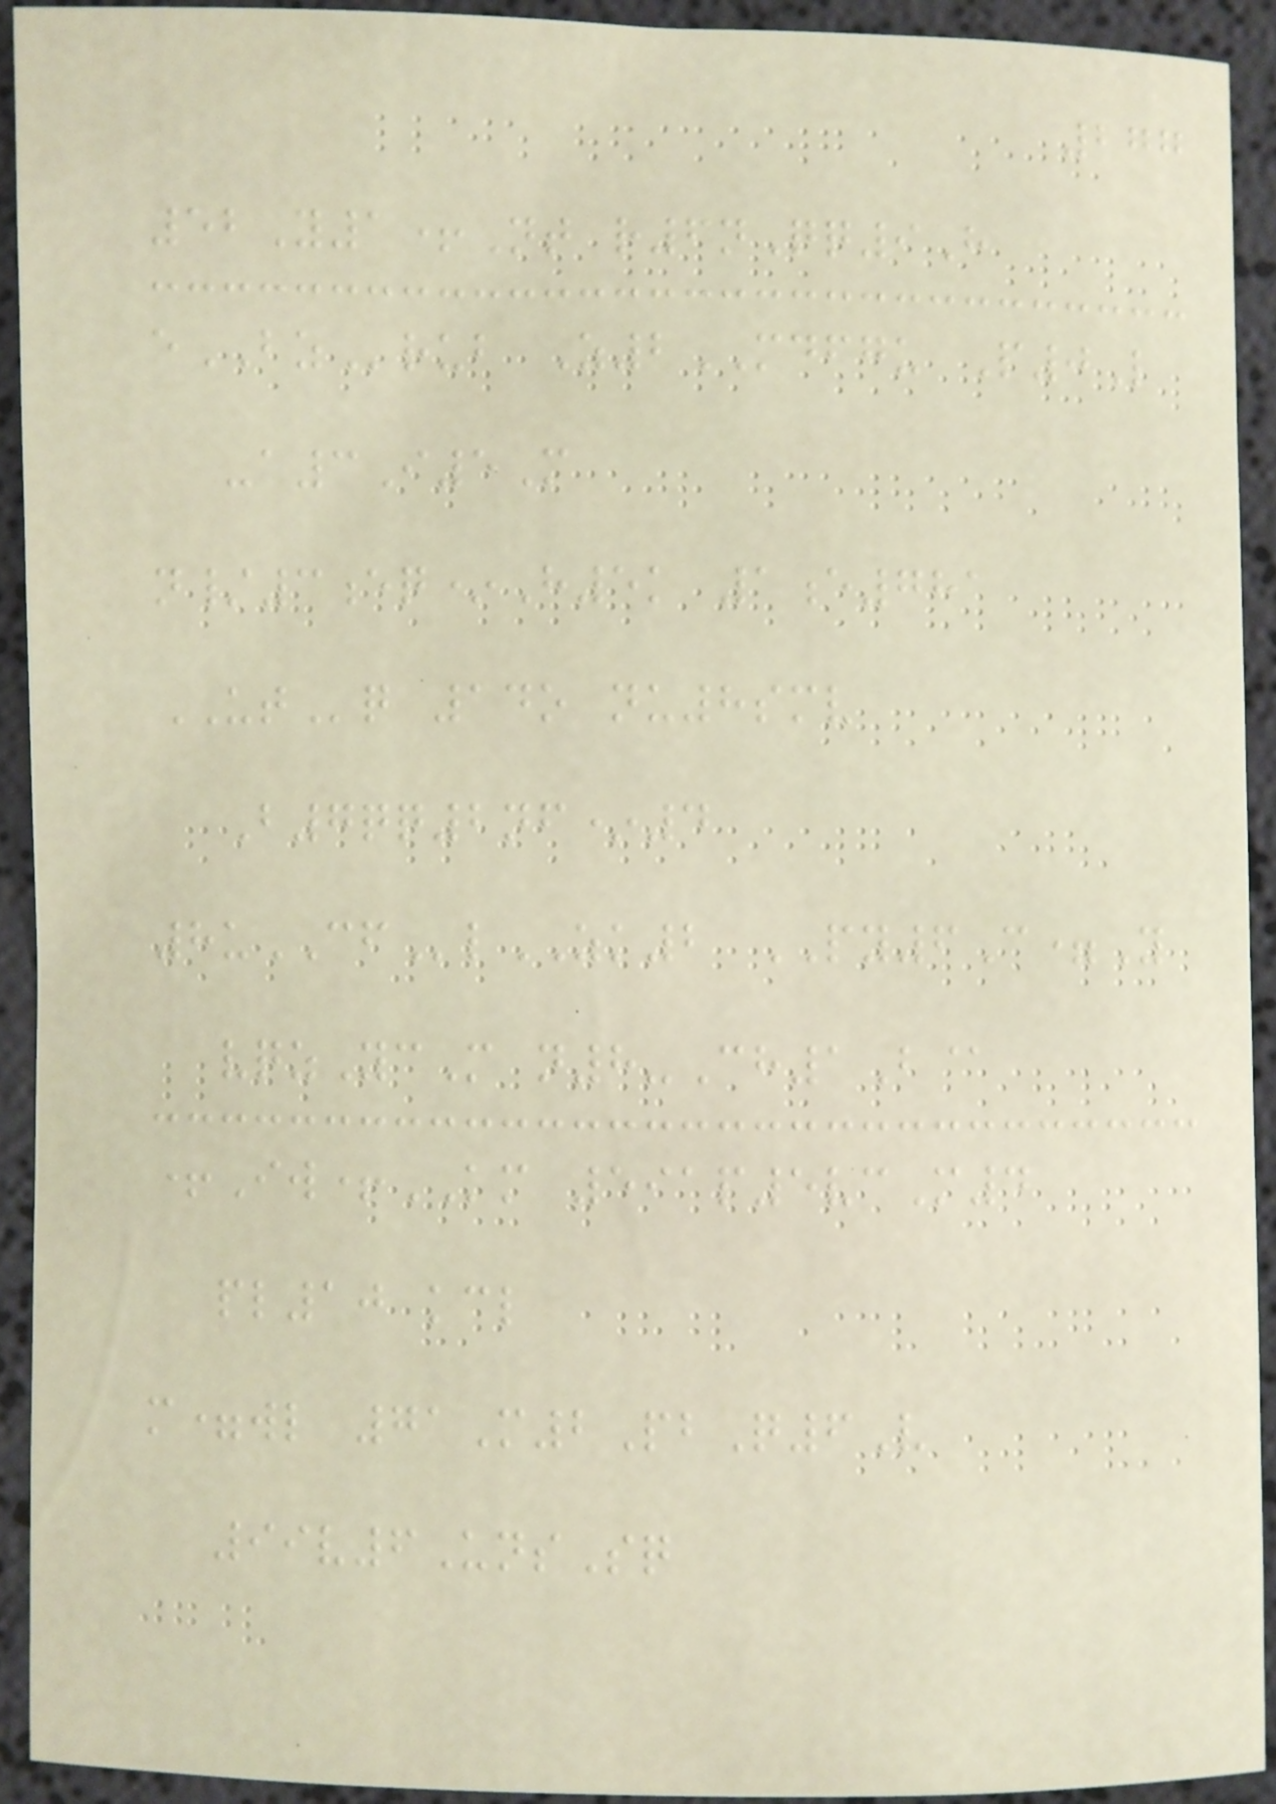277
52Y1+Nt r6nQq9H
eBZrub Z2MDFGU P0L
-a3I5M
n/3eq*H5k 1e781
UTq 14o nu8smv
B7qq2nf*4
8uCFlZK2 PY6C=Y
vqzYcM n8-Ch1B@
+Iw+KM 591p5vcM4
pl10 kcl
m=wl 71M2PbQ6V
99v6UnsSq
